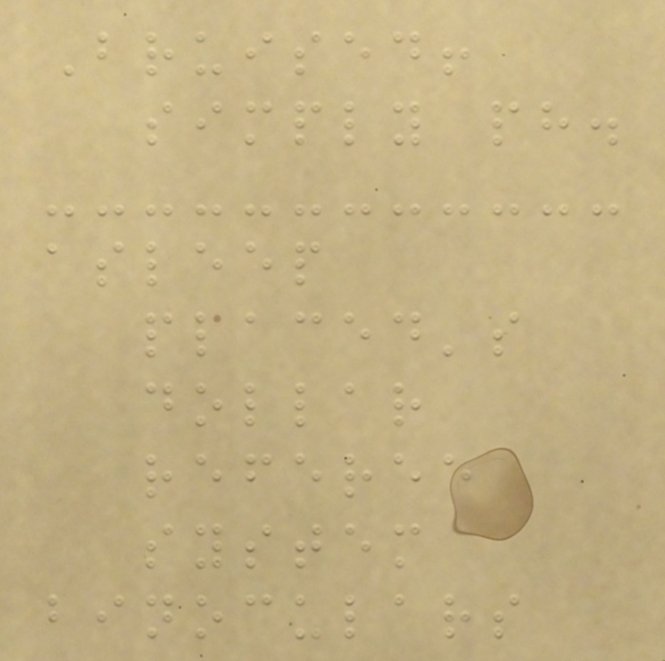Bruised!
simply ph.
asleep
placed's
dollar
referee
system
binoculars
